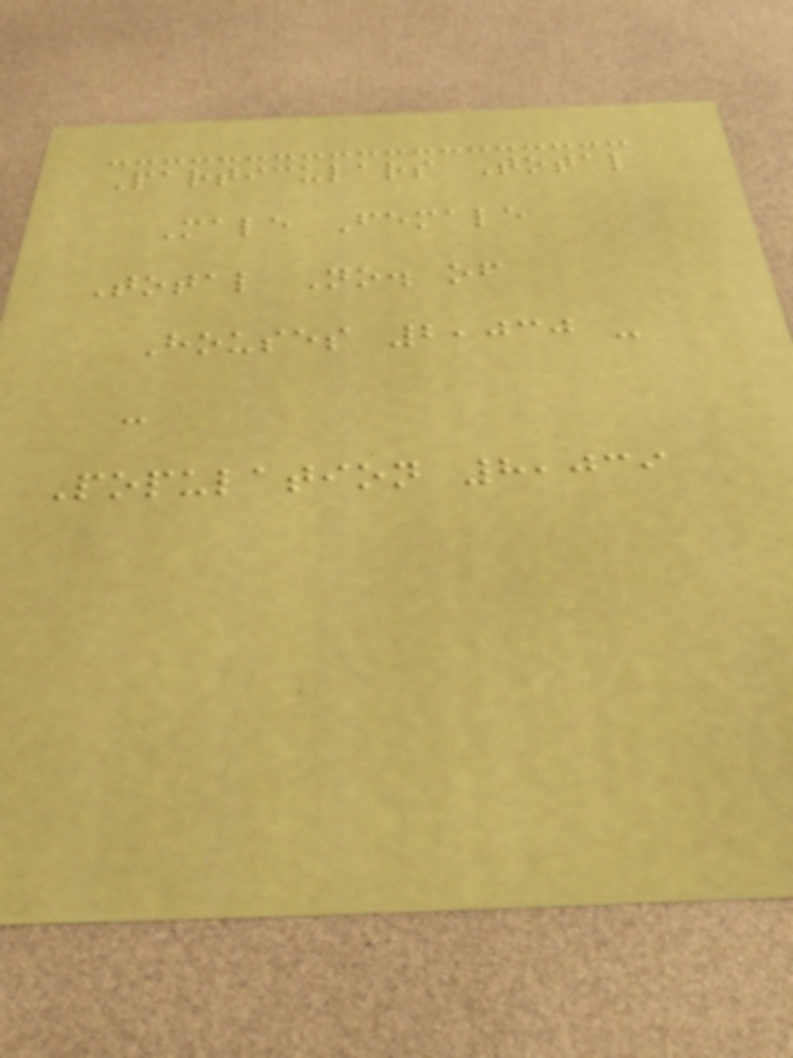Particulars Total
Male Female
Total No. of
Houses 2,030 -
-
Population 8,039
